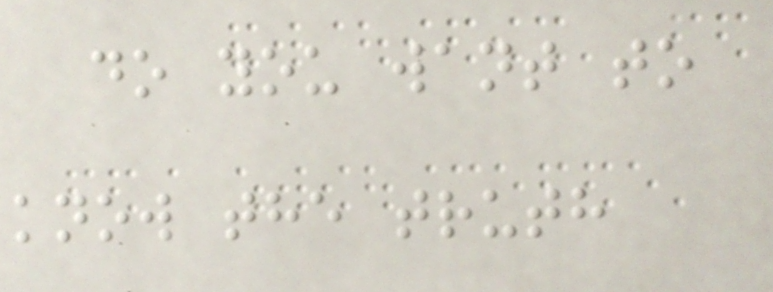do you want to
know the truth
